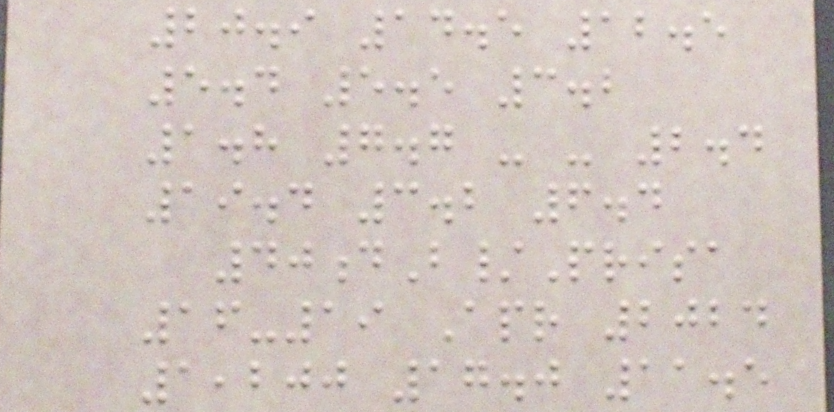20.9 14.5 12.5
5.4 5.5 3.2
1.8 7.7 - - 2.4
19.4 3.2 6.4
40dB/Prisa
16-19 Apr 2024
1,200 17.0 11.5
